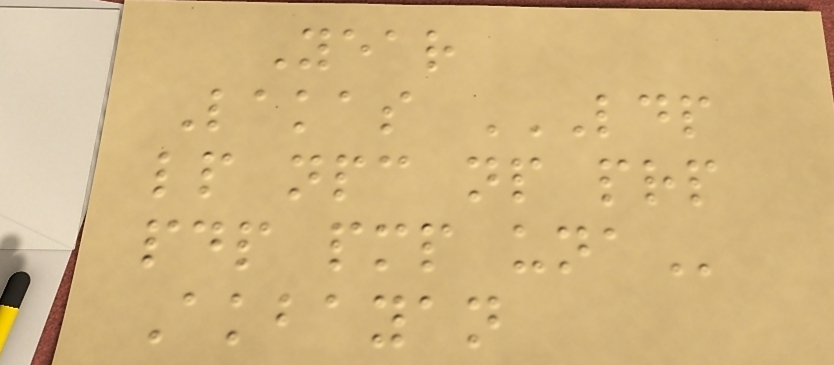Year
Lakas LDP
LP NPC NP PRP
PDP PMP UNA
Akbayan
